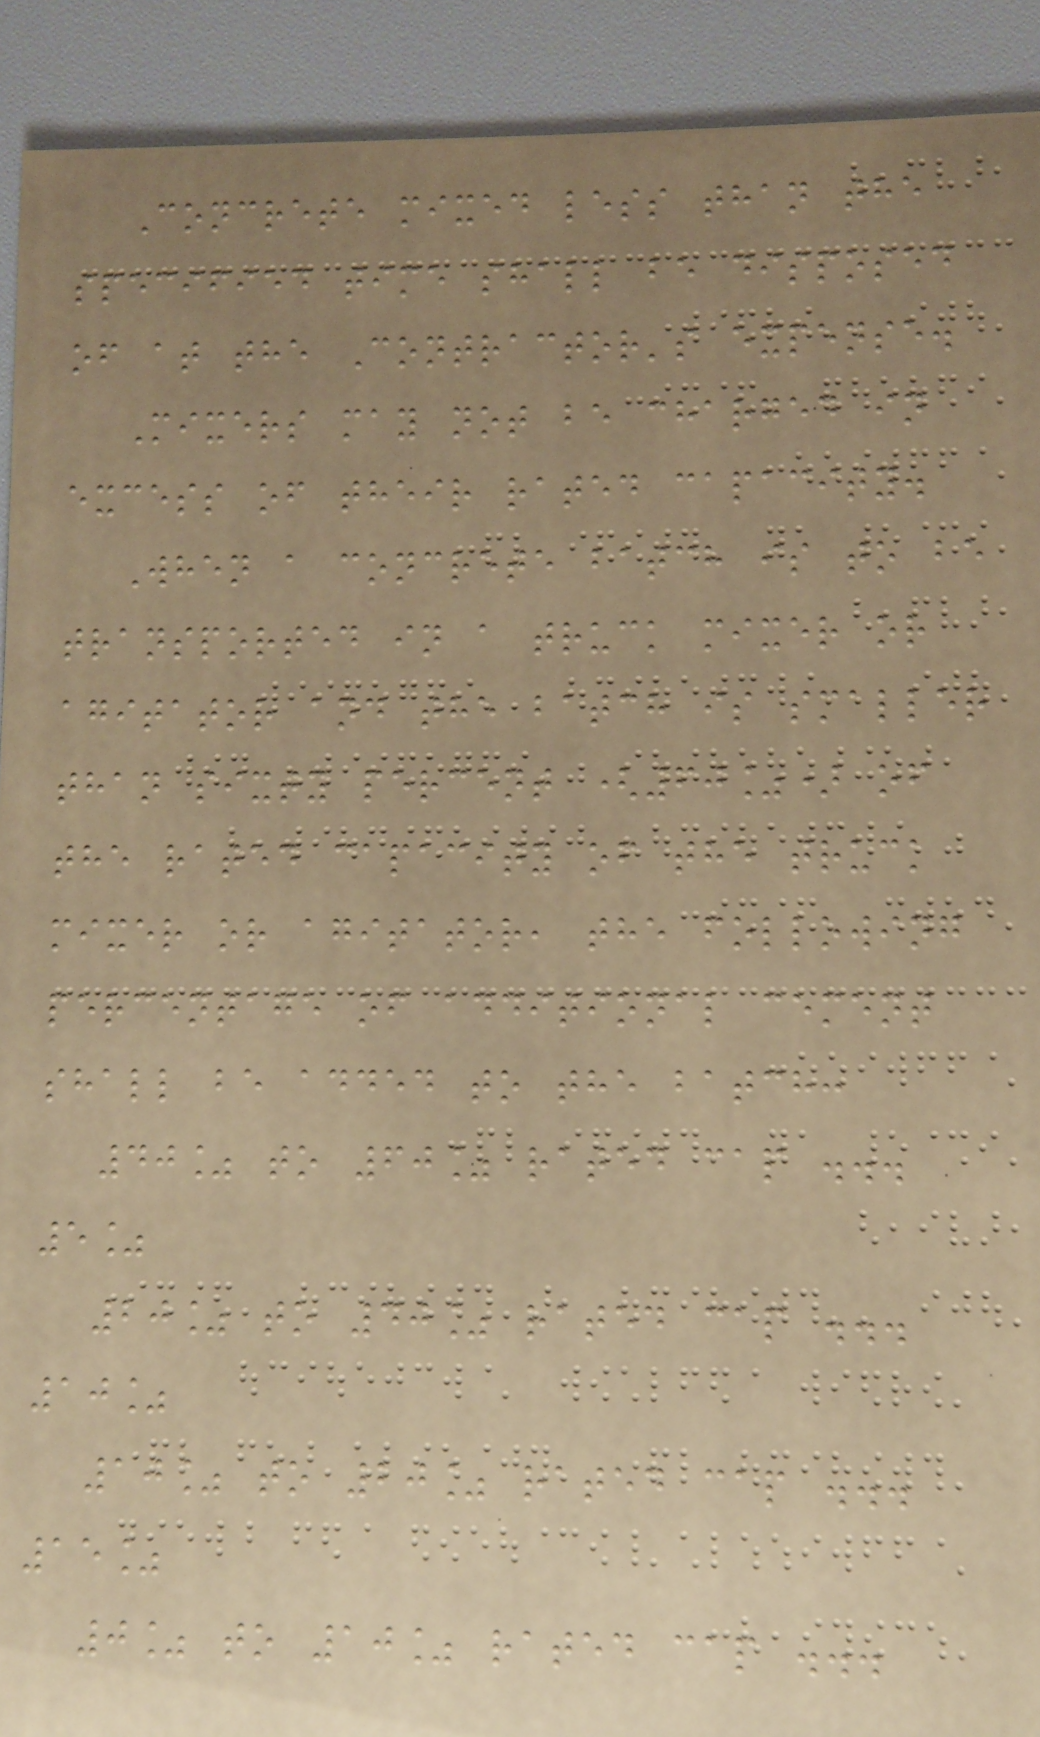Concrete mixed less than the
specified time shall be disposed
of at the Contractor's expense.
Mixers may not be charged in
excess of their rated capacity.
When a concrete batch is to be
transported in a truck mixer or
agitator and the batch is smaller
than sixty percent (60%) of
the rated capacity of the truck
mixer or agitator, the following
percentage of additional cement
shall be added to the batch:
40% to 60% rated cap ...
5%
20% to 40% rated cap ...
10%
10% to 20% rated cap ...
15%
0% to 10% rated cap ...
